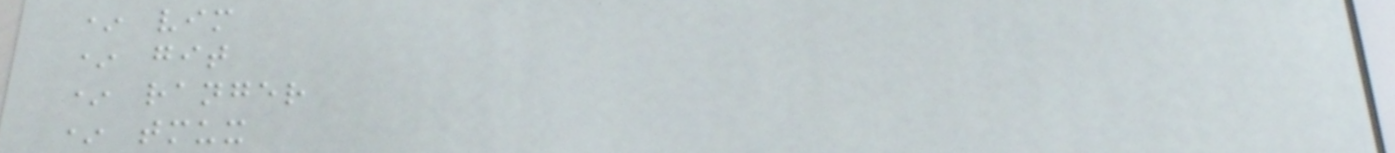* vim
* git
* ranger
* tmux
